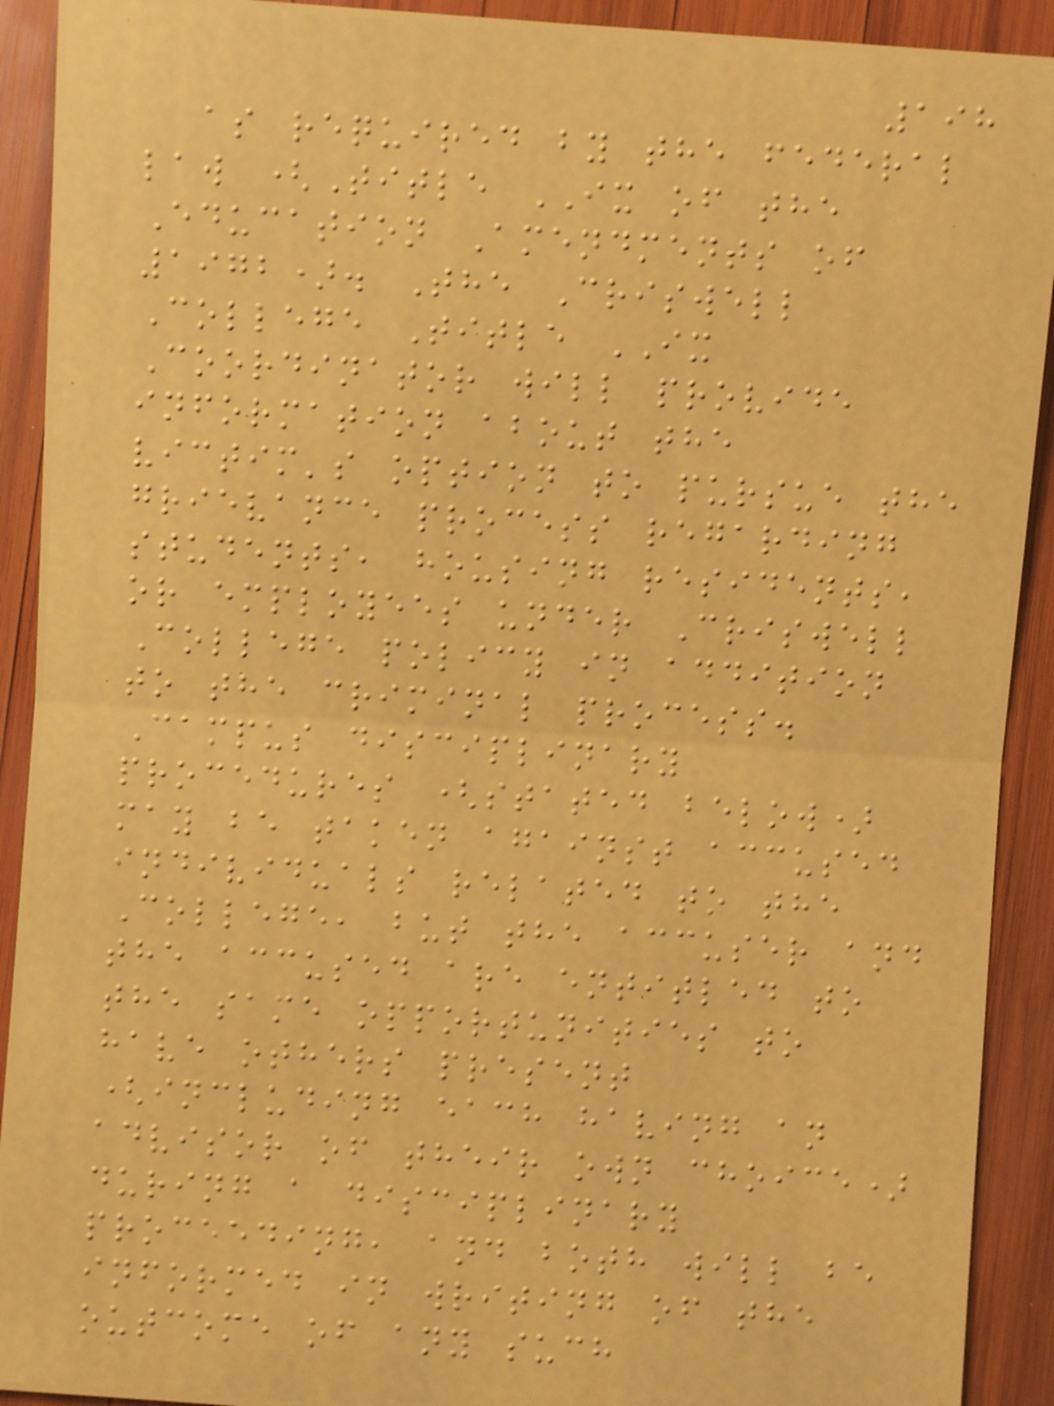198
as required by the federal
law (Title IX of the
Education Amendments of
1972). The Criswell
College Title IX
Coordinator will provide
information about the
victim's option to pursue the
grievance process regarding
students, housing residents,
or employees under Criswell
College policy in addition
to the criminal process.
Campus disciplinary
procedures (stated below)
may be taken against accused
individuals related to the
College, but the accuser and
the accused are entitled to
the same opportunities to
have others present
(including each having an
advisor of their own choice)
during a disciplinary
proceeding, and both will be
informed in writing of the
outcome of any such
